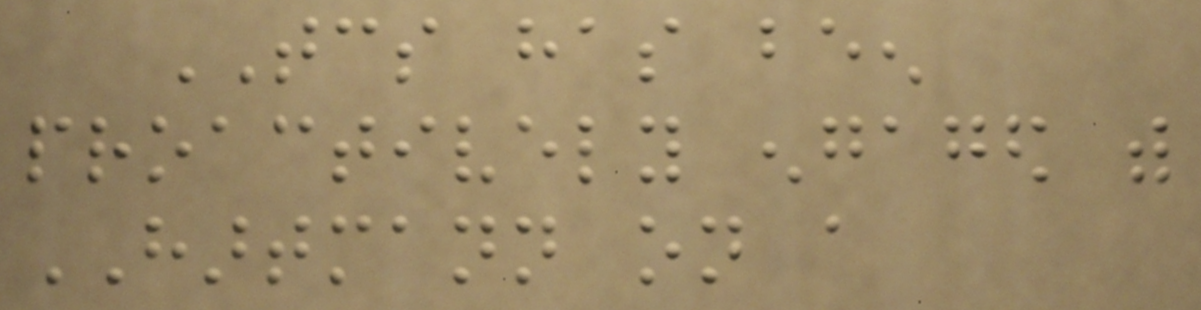TCS has been
proactively engaged with
HARTMANN on a
